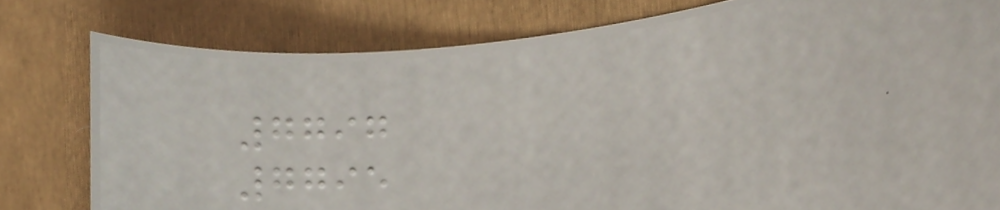7797
7795
